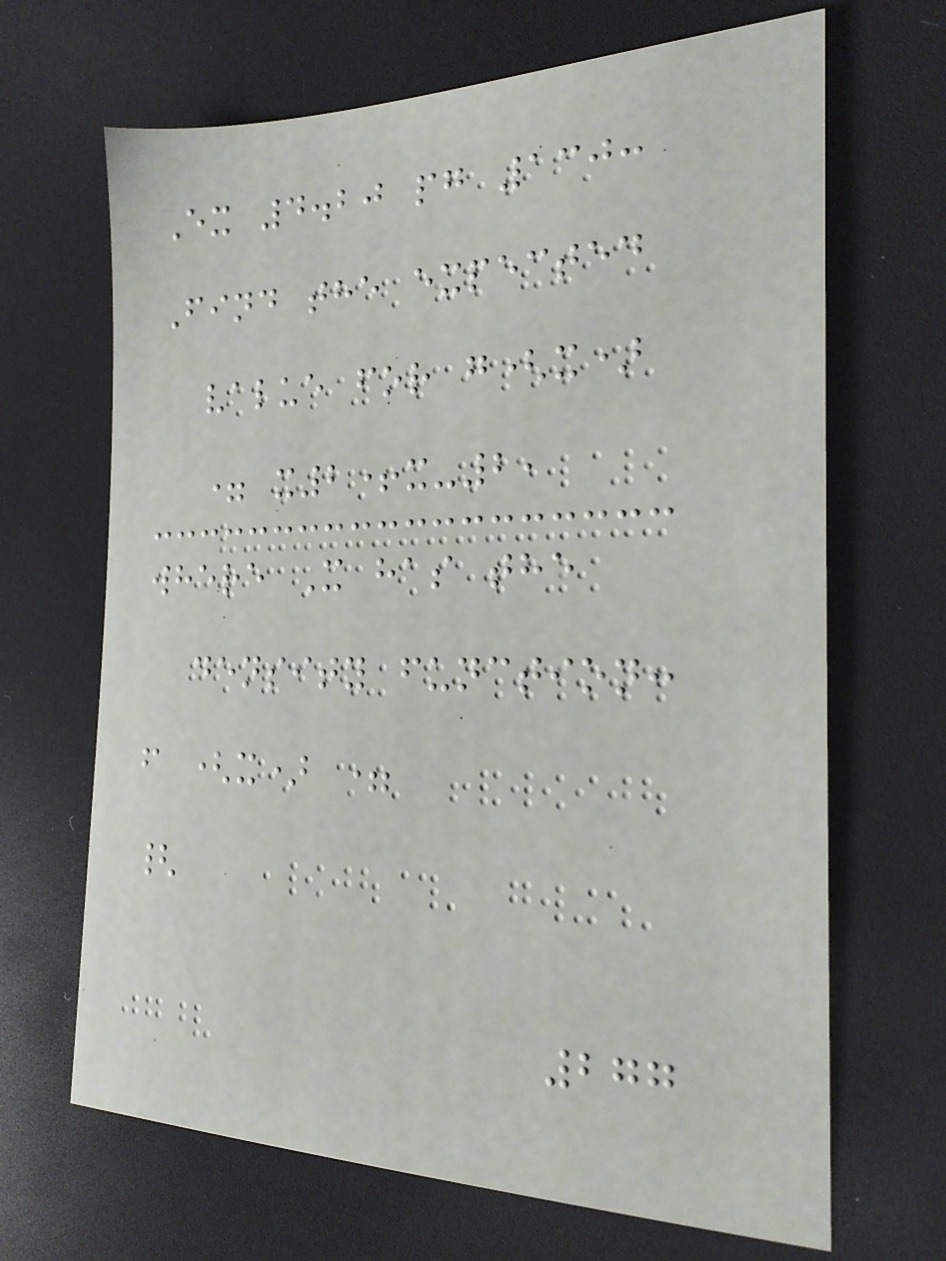Ex 4.20 pg 130:
Find the expected
value for g(x)
= x2+x-2,
where X has the
density function:
f (x) =
{
277
